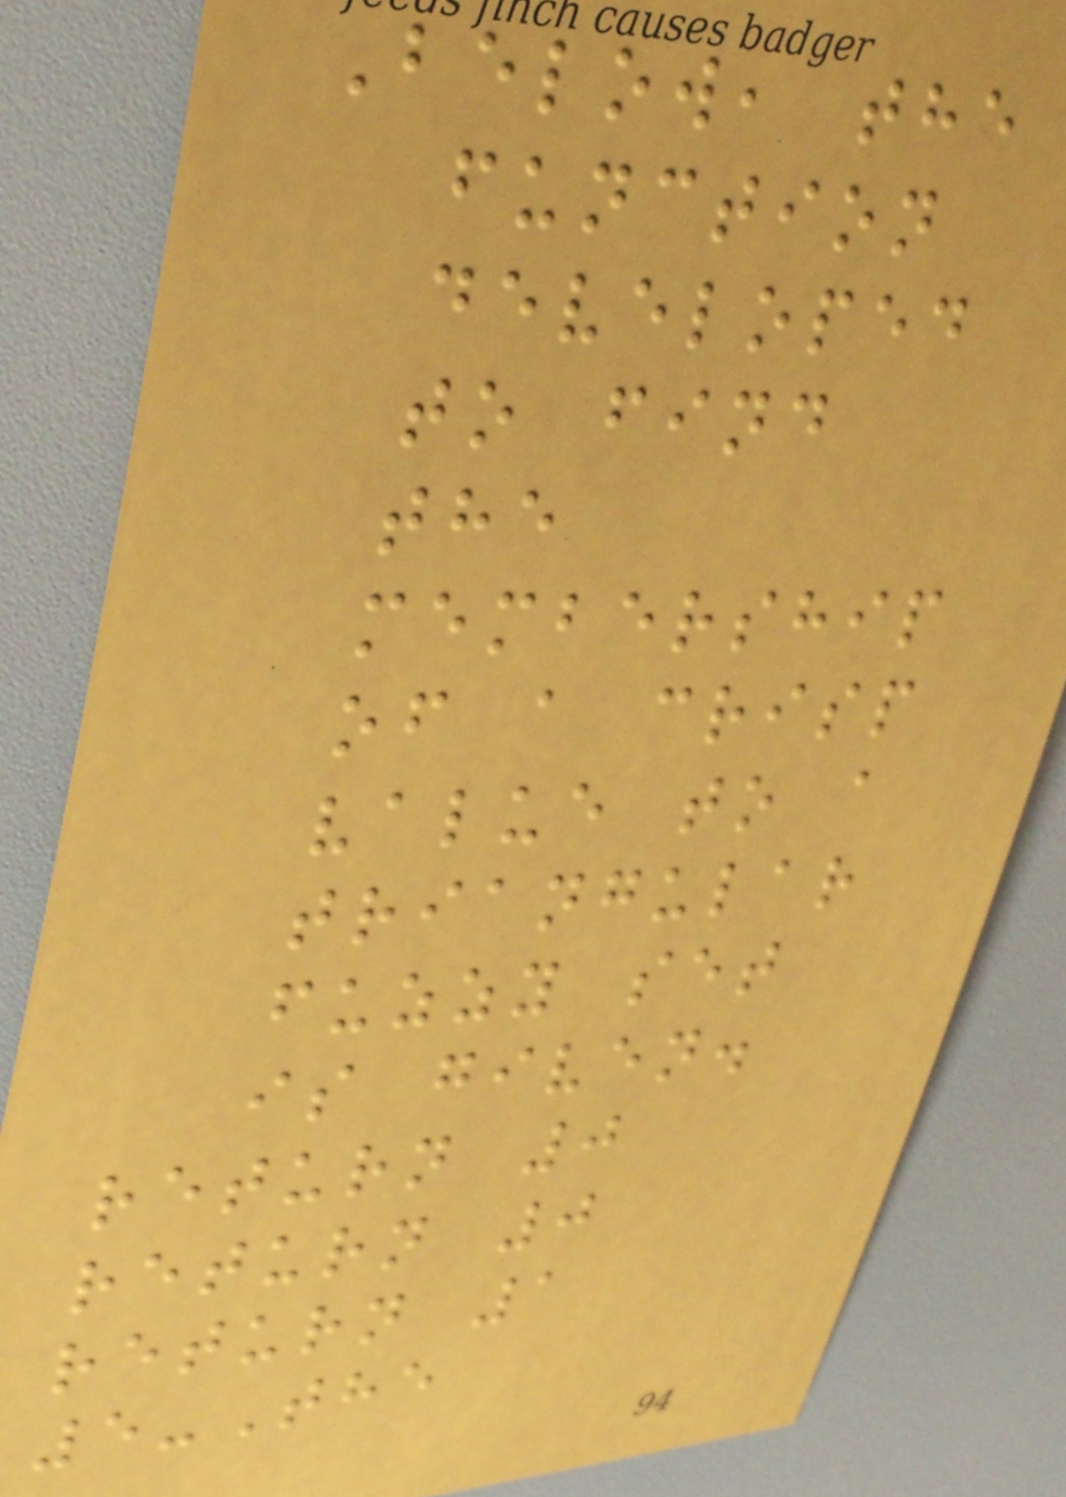Below, the
function
developed
to find
the
membership
of a crisp
value to a
triangular
fuzzy set
is given.
return 0
return 0
return 1
5-The
